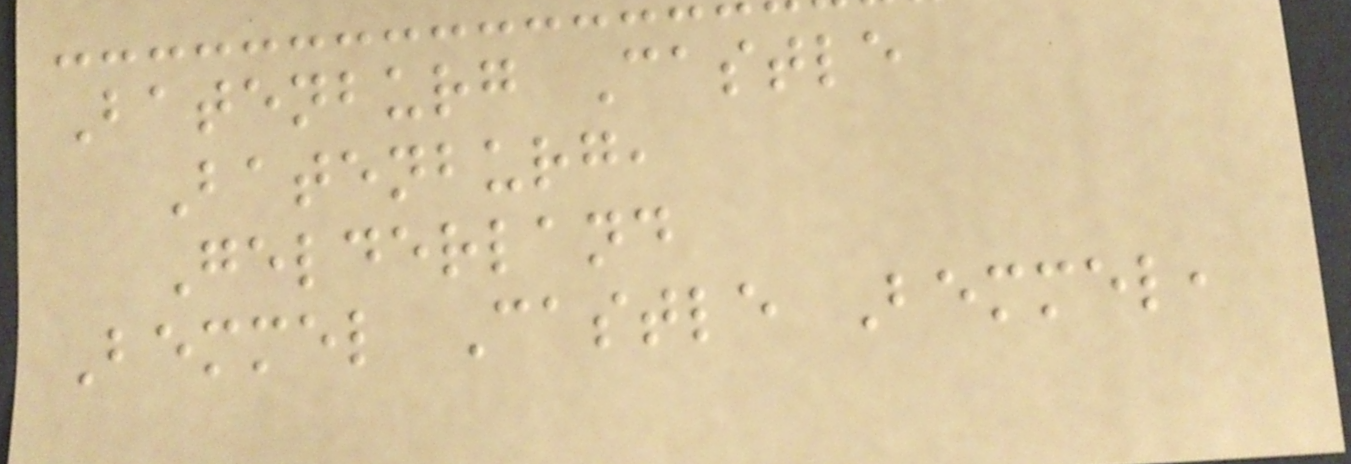Batenburg Castle
Batenburg,
Gelderland
Bemmel Castle Bemmel,
